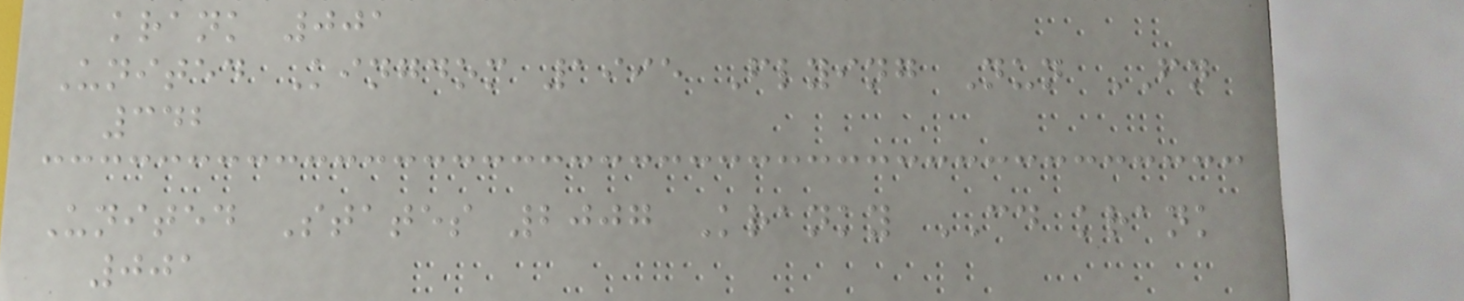krank 001
United Kingdom 1995 Flying Nun FN
342
United States 2007 Kranky CD krank
001
